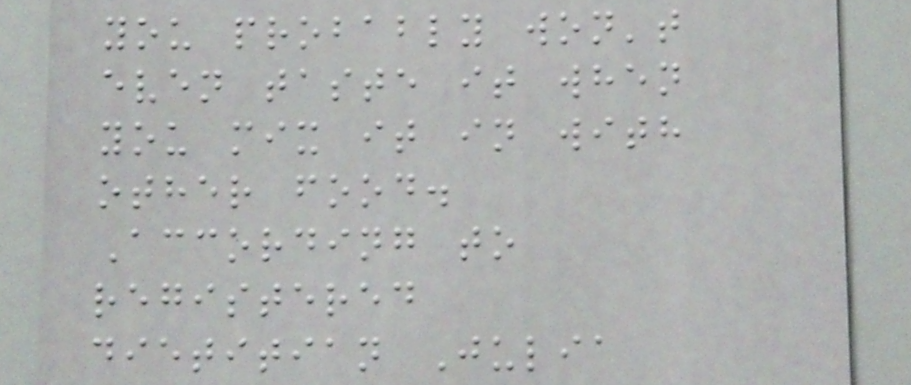you probably won't
even taste it when
you mix it in with
other food.
According to
registered
dietitian Julia
